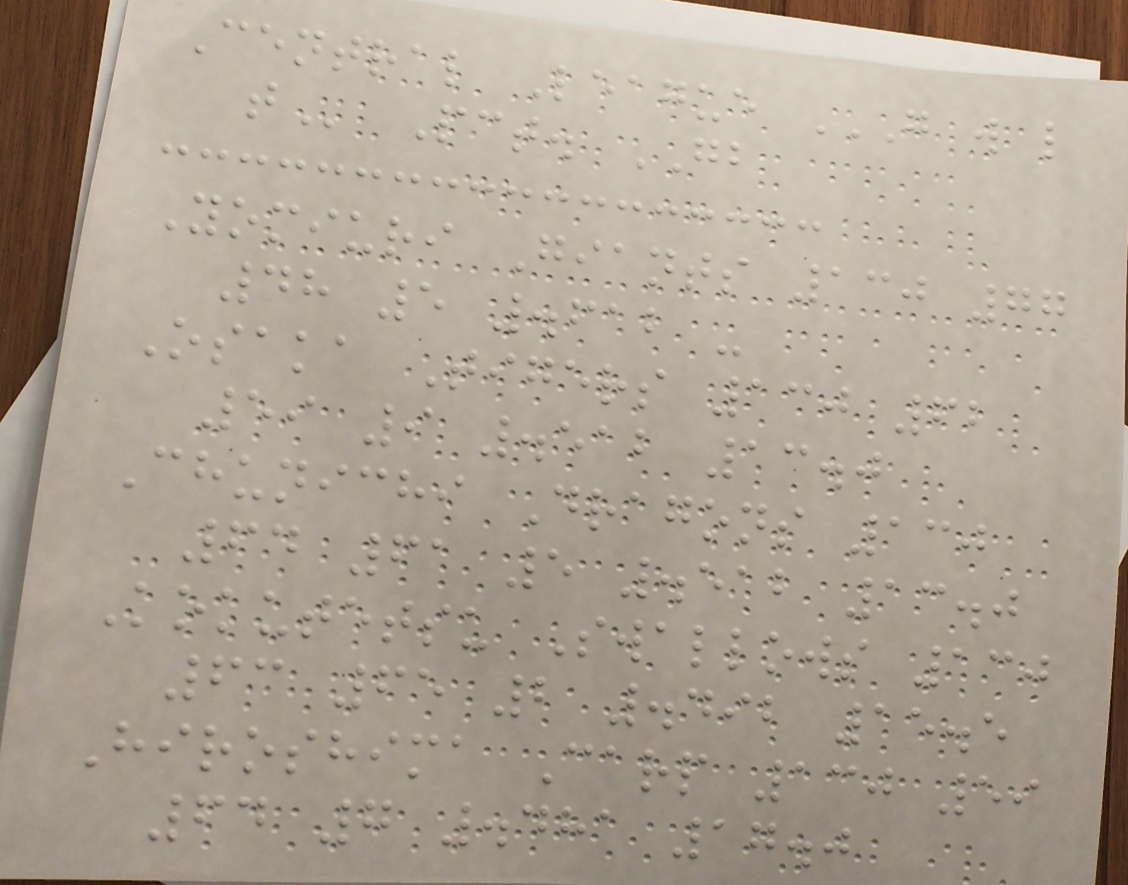Central League G W L
T Pct. GB
Yomiuri Giants 130 77
48 5 .612 -
Osaka Tigers 130 62
59 9 .512 13.0
Chunichi Dragons 130
64 61 5 .512 13.0
Kokutetsu Swallows 130
63 65 2 .492 15.5
Hiroshima Carp 130 59
64 7 .481 17.0
